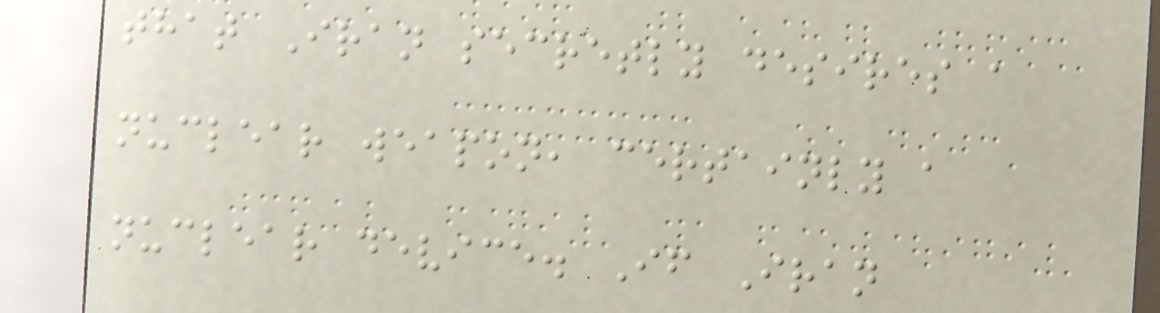that Iran secretly desires a
nuclear weapon, certainly a
nuclear device. If Iran
